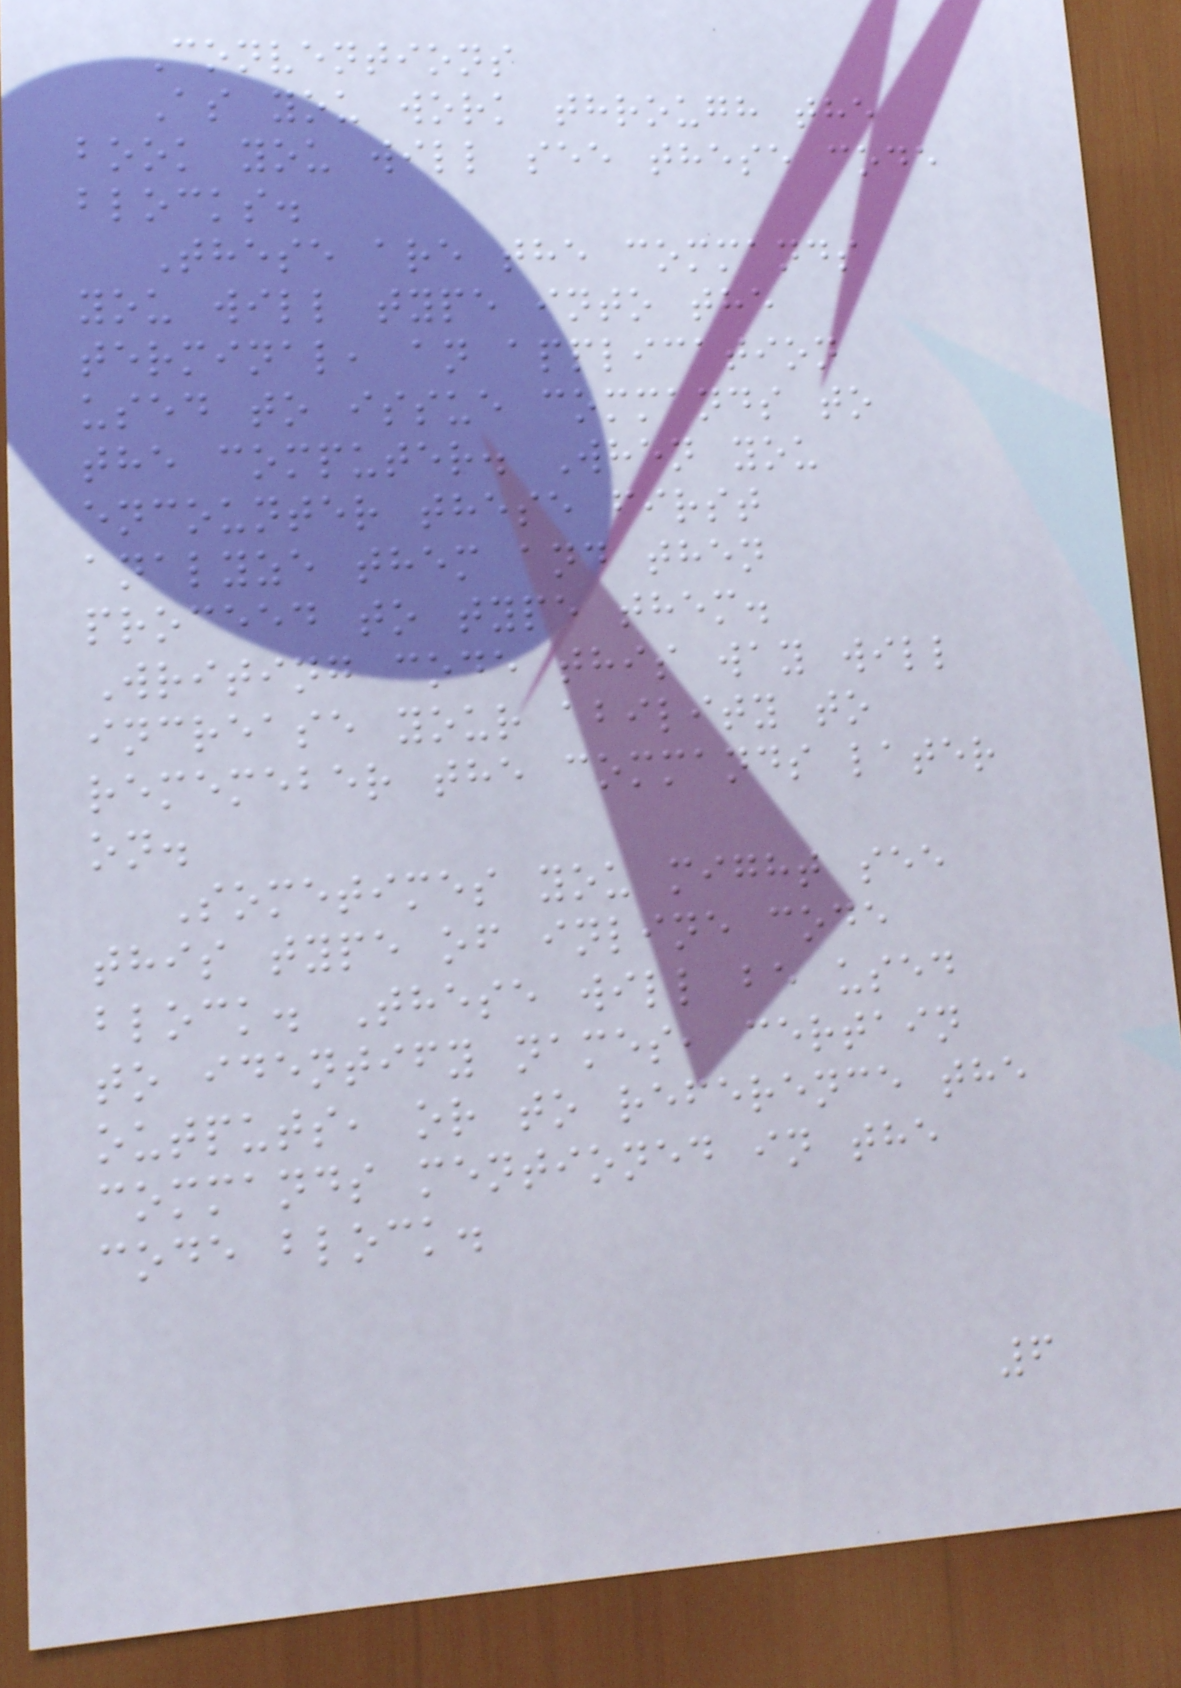Conventions
As you work through the
book you will see these code
blocks.
These are the commands
you will type into the
terminal, an application
used to issue commands to
the computer. When you
encounter these first
analyze them and then
proceed to type them.
Writing code this way will
increase your ability to
rememeber the commands later
on.
Sometimes you might see
this type of inline code
block. These will be used
to identify names, certain
outputs, or to reference the
commands mentioned in the
code block.
6
